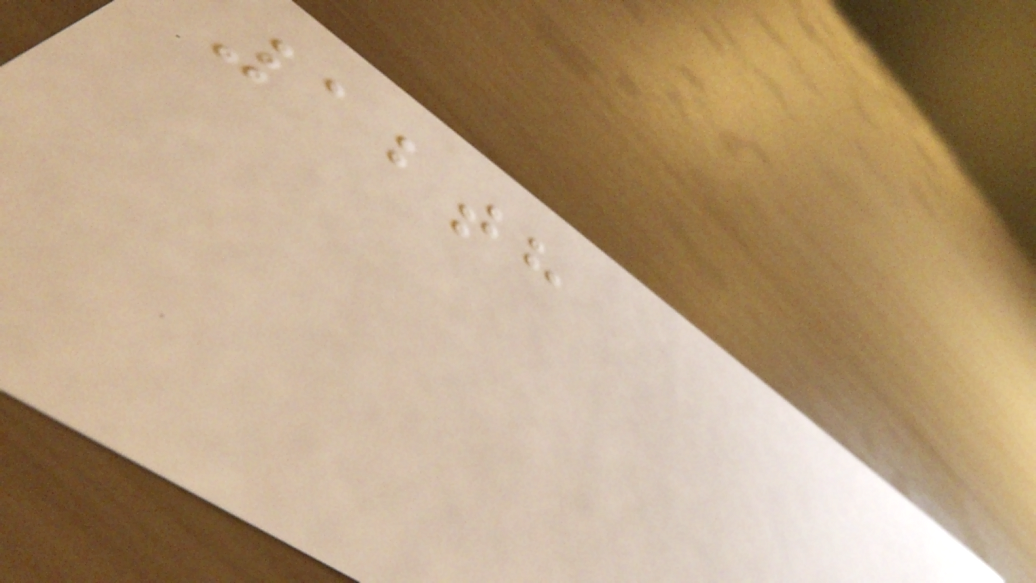12th
